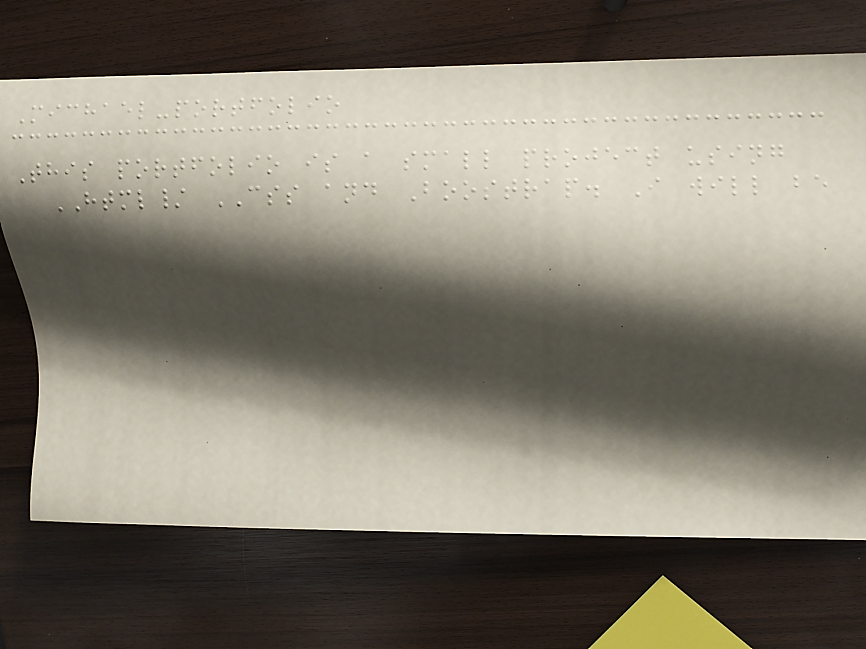Michael-portfolio
This portfolio is a small project using
HTML/ CSS and Boostrap. I will be
